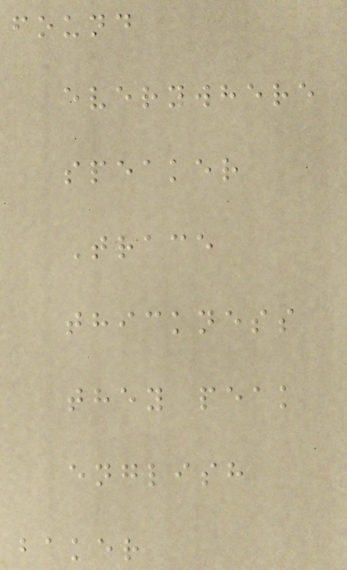found
everywhere
speaker
Trace
thickness
they peak
english
baker
